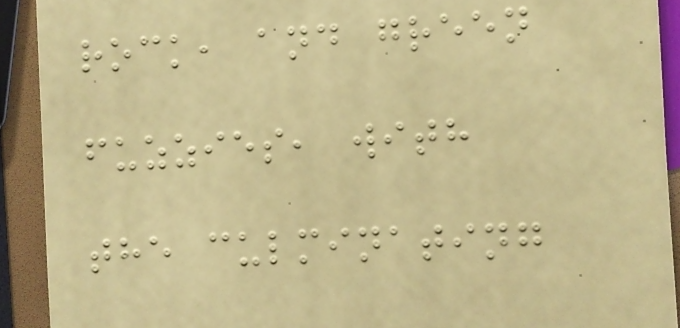rock, and green
fuzzies, with
the culminating
